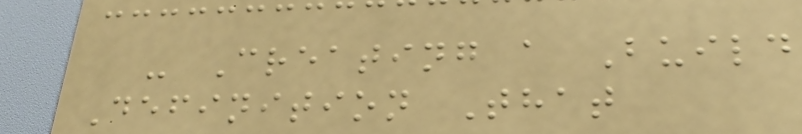- Creating a Build
Definition That
